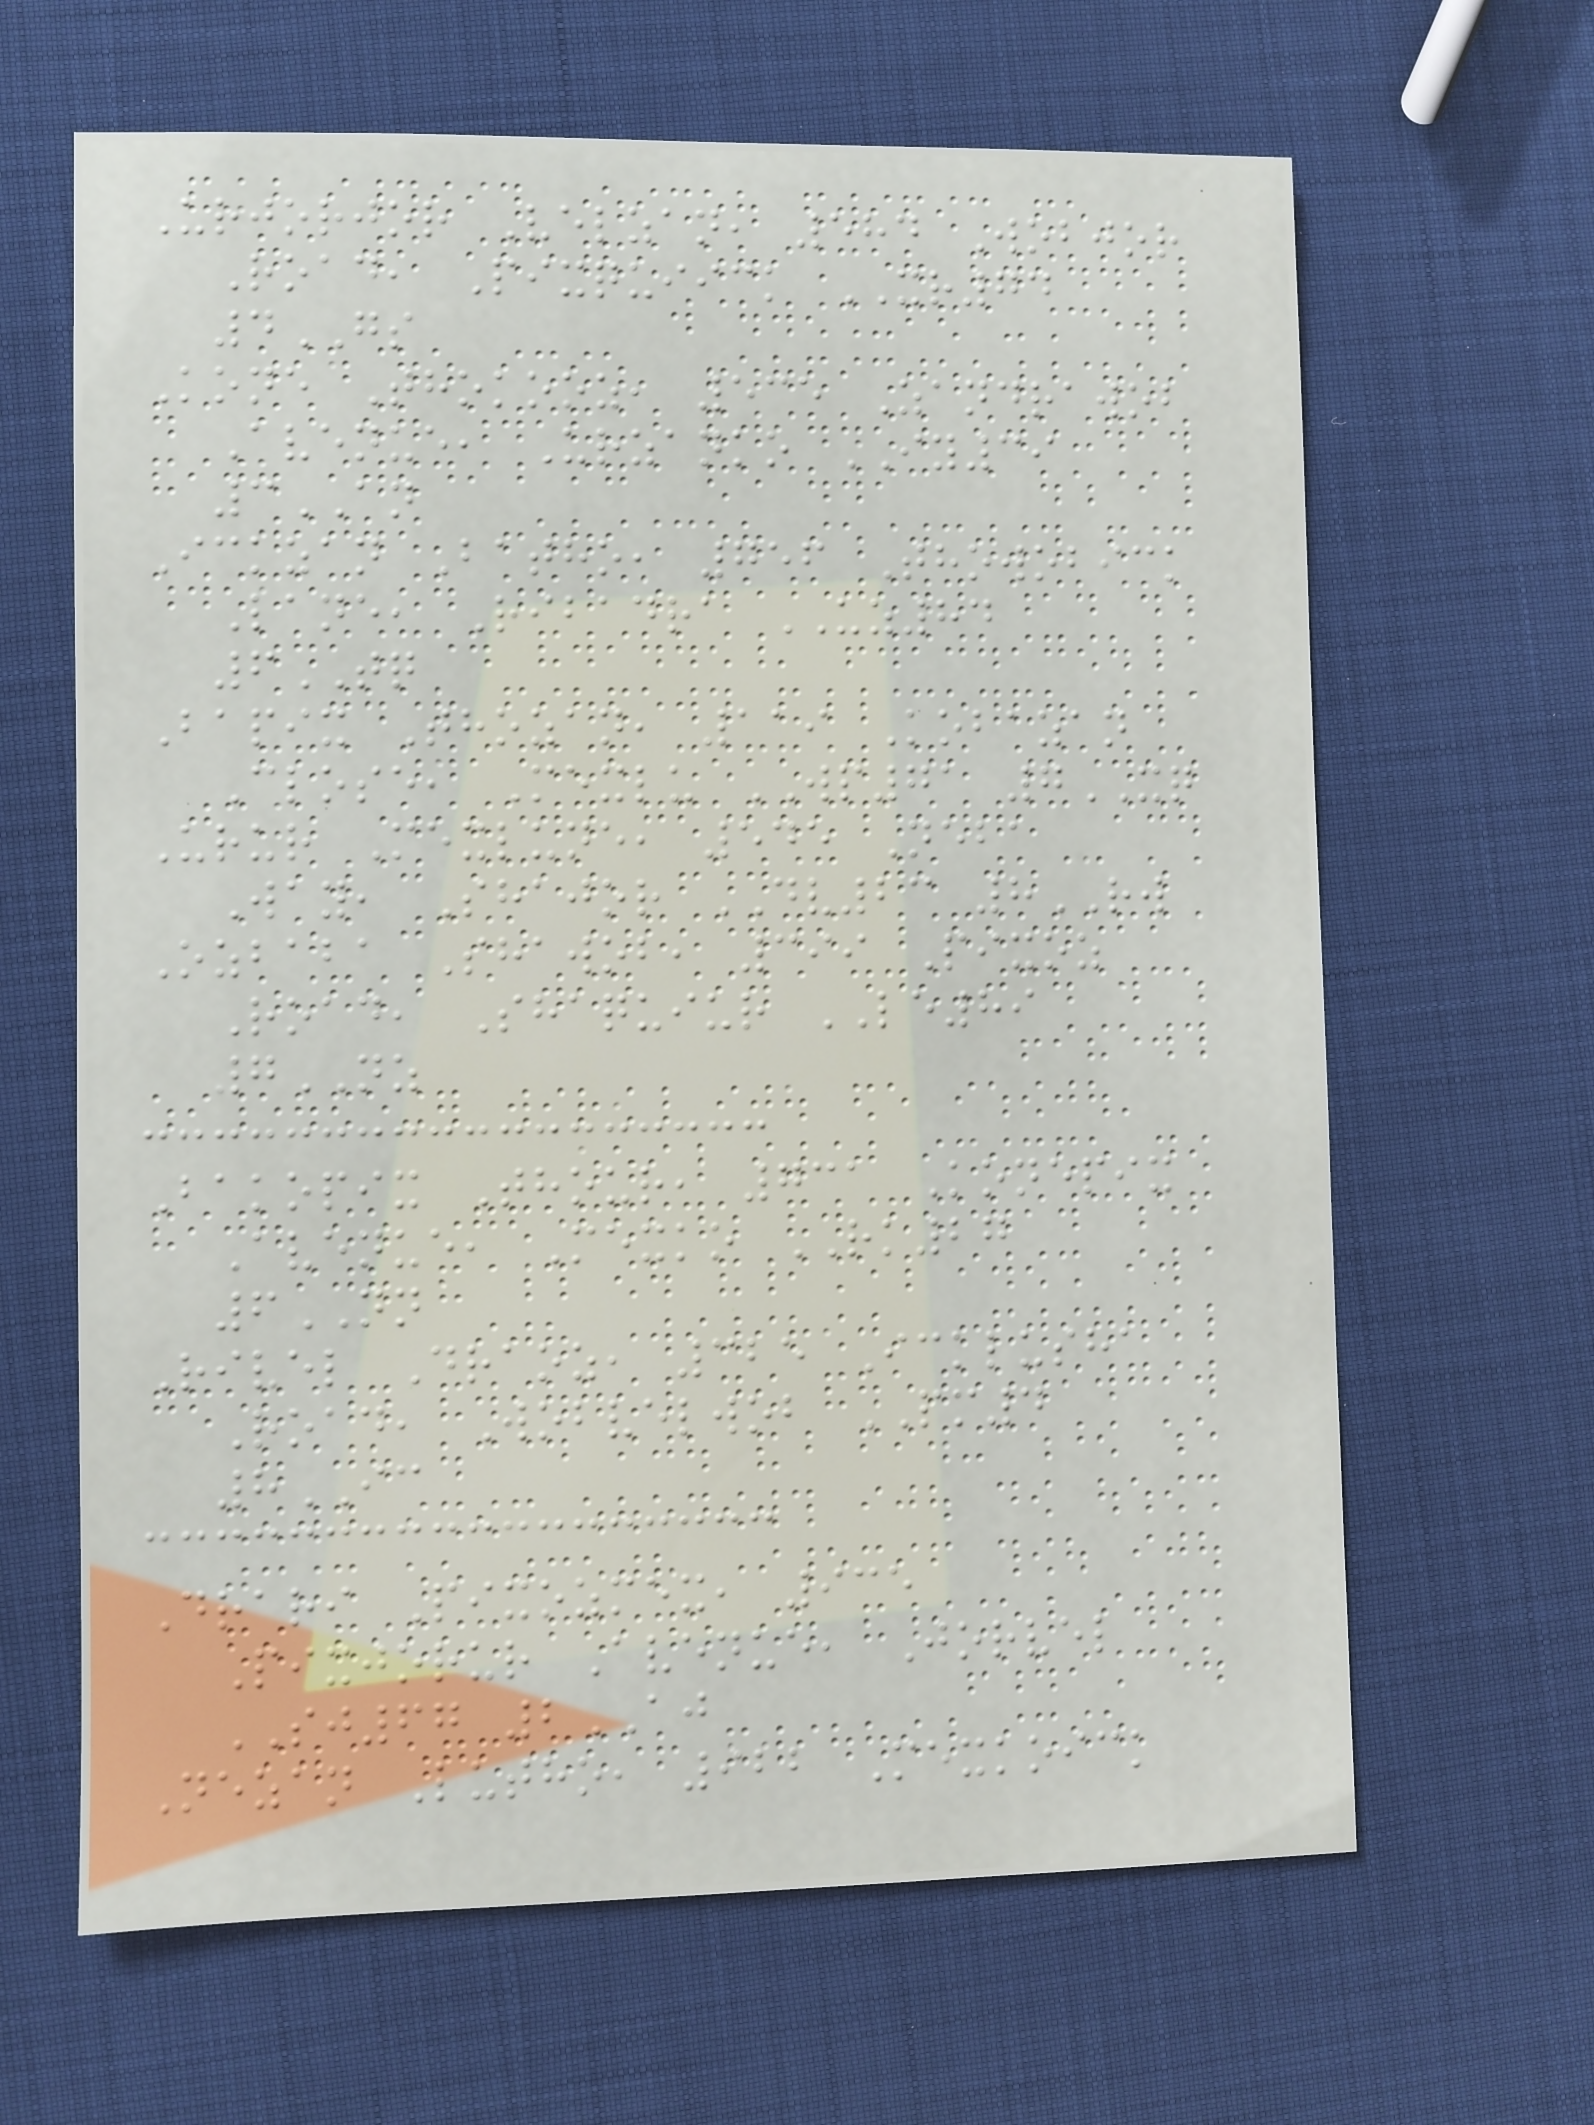Urjorjor Velzan, 584 Wobjor
Road, Pixquiick XR74
4GS
Kone Thokooz, 535 Zandrawob
Avenue, Urzanko IY39
3AN
Ickzan Batho, 756 Thowobick
Lane, Ribadra UZ84
6TQ
Bapix Thozan, 119 Kobazan
Close, Mexlu WP71 7XQ
Urur Mexlune, 545 Neba
Way, Shajor DV23 8RW
Ozbaba Shawob, 399 Pixoz
Road, Shaquiur LE89
7NZ
Bakopix Thour, 731 Konepix
Avenue, Mexko RK27
6NN
Rivel Draoz, 325 Icklusha
Road, Wobvelwob PM4
8IC
Drari Pixozmex, 935
Pixjorur Avenue, Jorvel
SJ67 2AJ
Nezan Lutho, 922 Mexkoick
